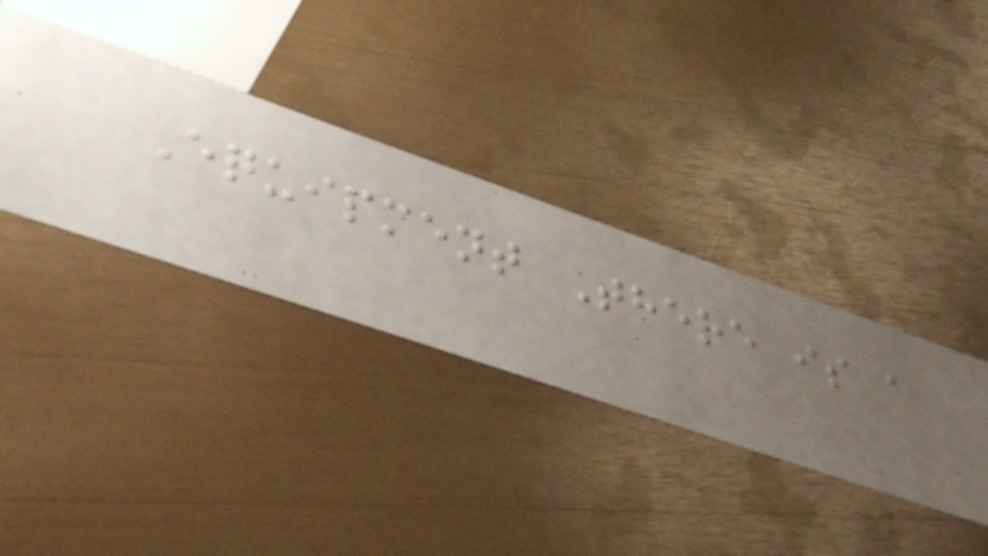Equipment There is a
